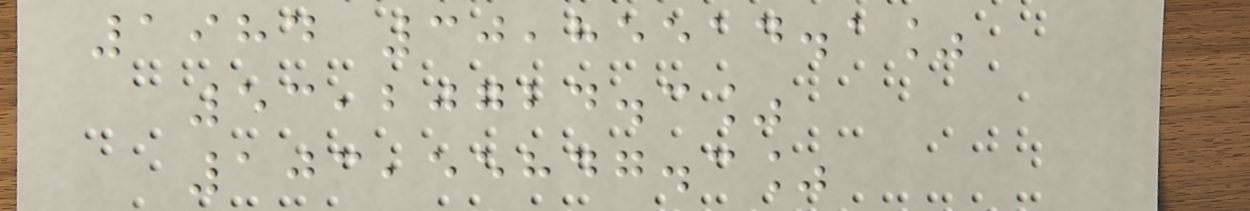1984 30,85514.1%
53,20724.3%
103,55847.3%
